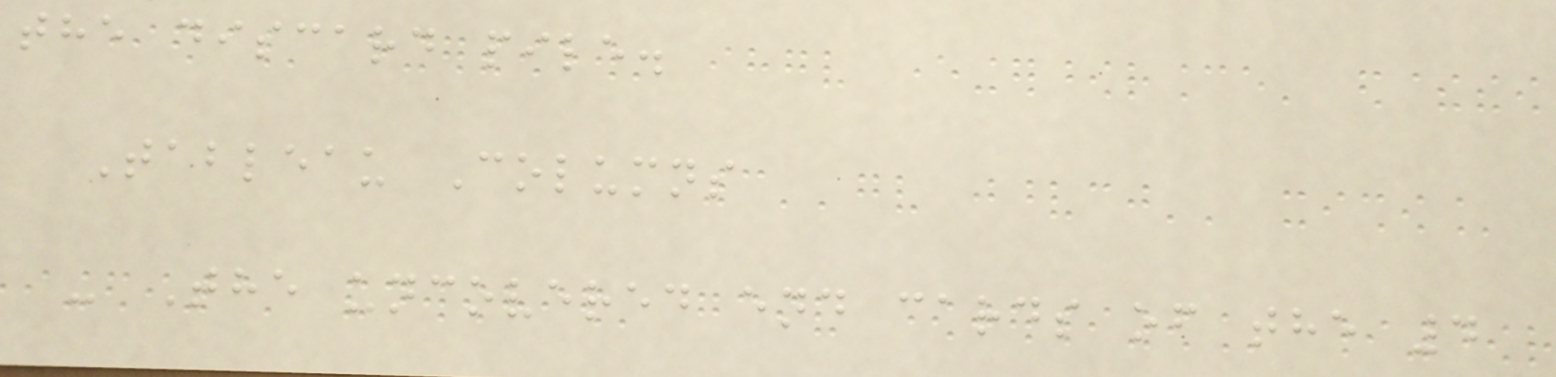the discard pile.
Tableau Columns
- The uncovered end cards of the 4
